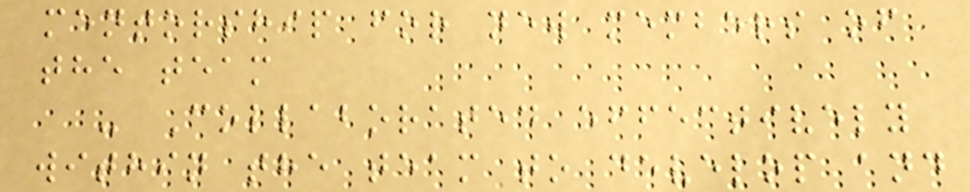mentorship for new members of
the team
- Collaborated effectively
within the team to develop and
